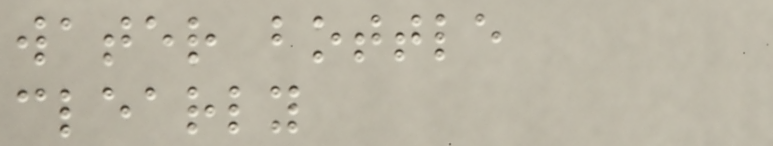water bottle
clearly
